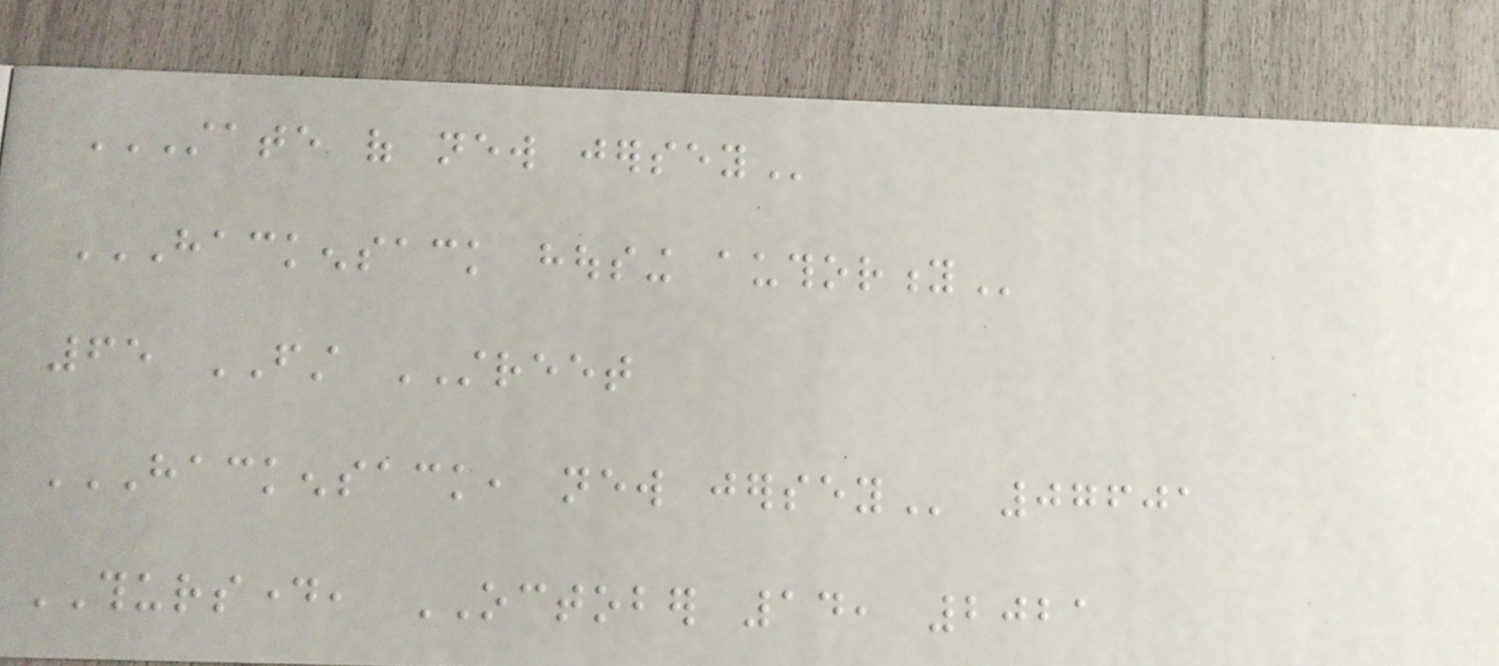STATE OF NEW JERSEY
HACKENSACK HOUSING AUTHORITY
65 FIRST STREET
HACKENSACK, NEW JERSEY 07601
THURSDAY, OCTOBER 14, 2021
